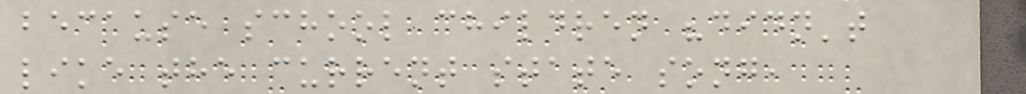because school children "didn't
like the current state song,
